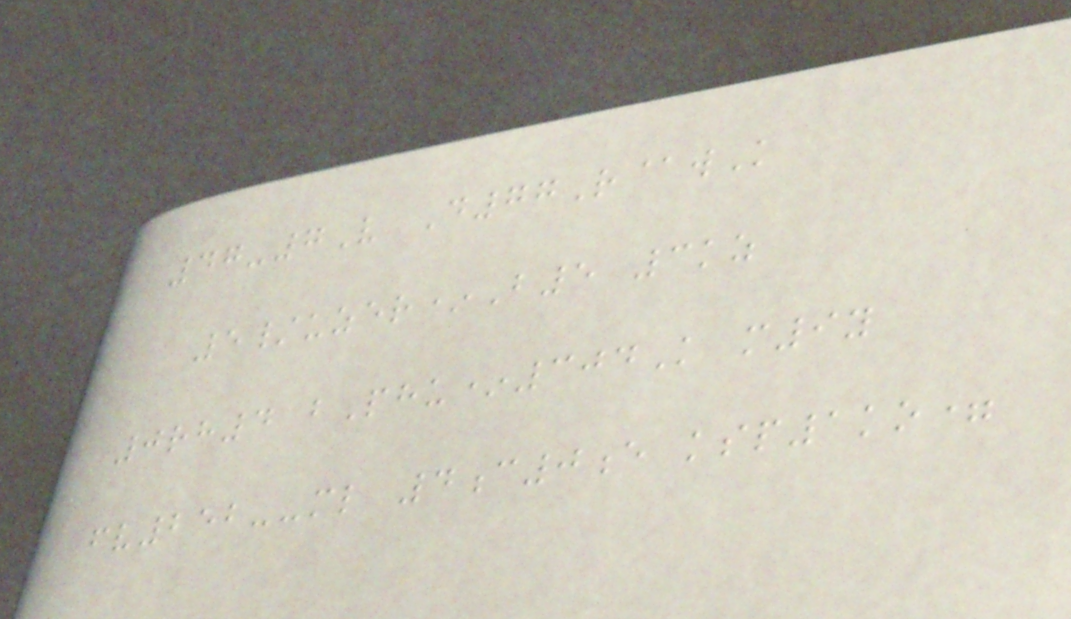47-7V D77R@wK
5/uzer*B5 3kz
0rh4 bPhu*304K m9y
fv252--ml 4c0e ksp1ko=
